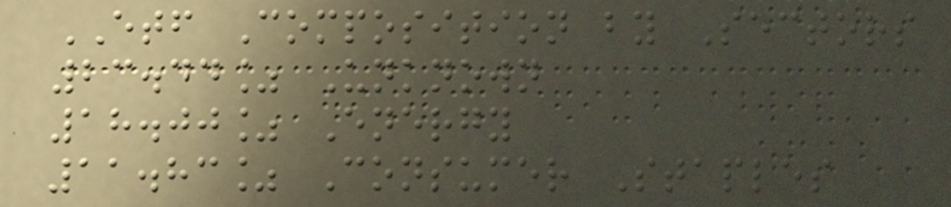ETF Composition by Sectors
23.44% Unknown
18.00% Energy
11.83% Consumer Staples
